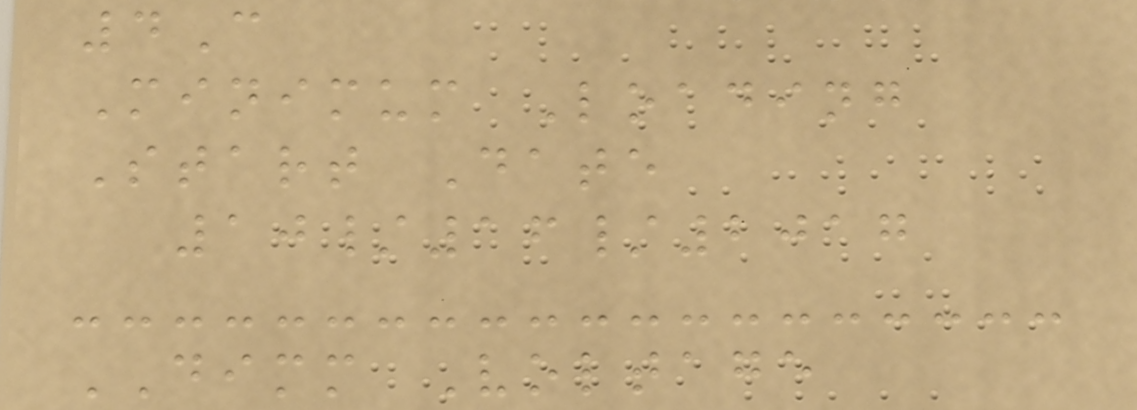4C
Minimum Loading
Start Date
10/16/2017
DIMM Voltage
